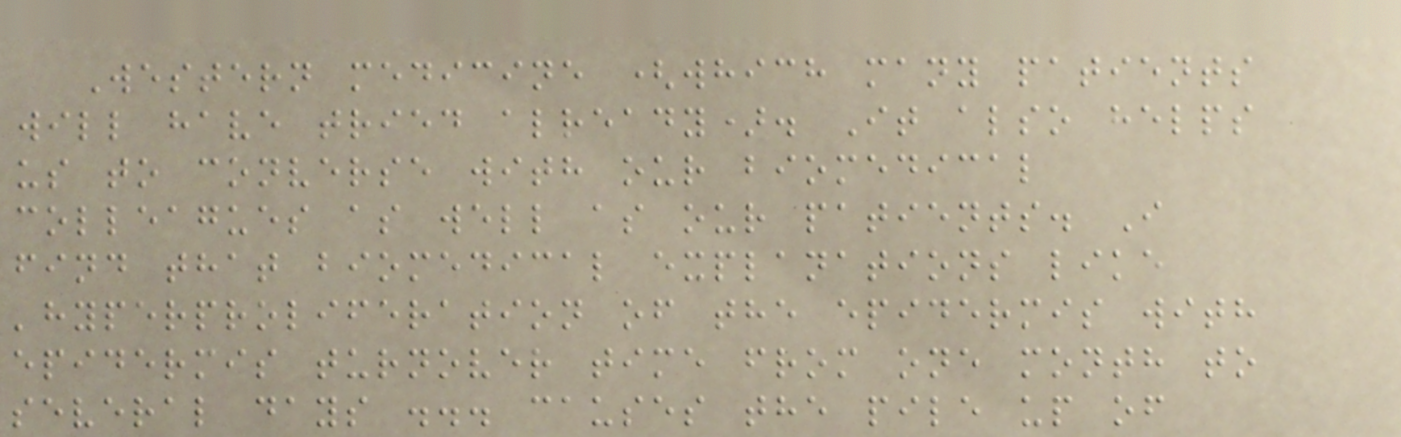Western medicine (which many patients
will have tried already). It also helps
us to converse with our biomedical
colleagues as well as our patients. I
find that biomedical explanations like
'hyperproliferation of the epidermis with
epidermis turnover time from one month to
several days ... causes the pile up of
